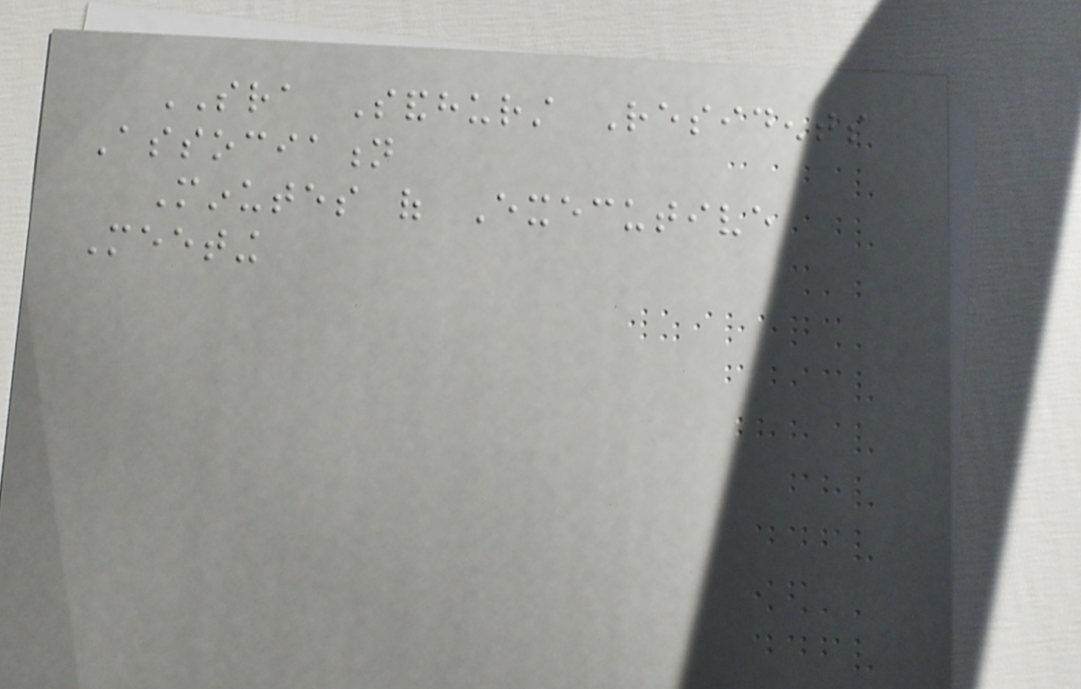SRA Sandhurst Residents
Association
Minutes of Executive
Meeting
